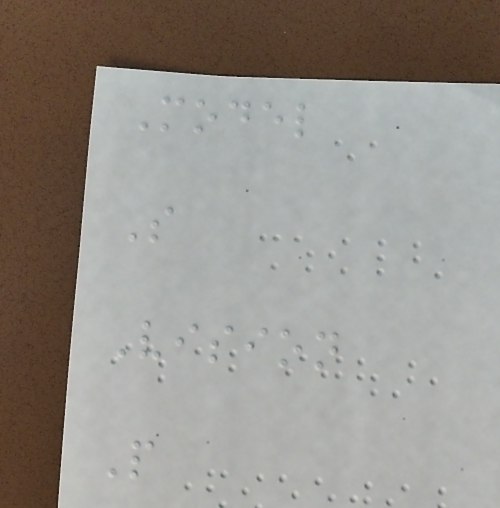Model
S
Vision
P
